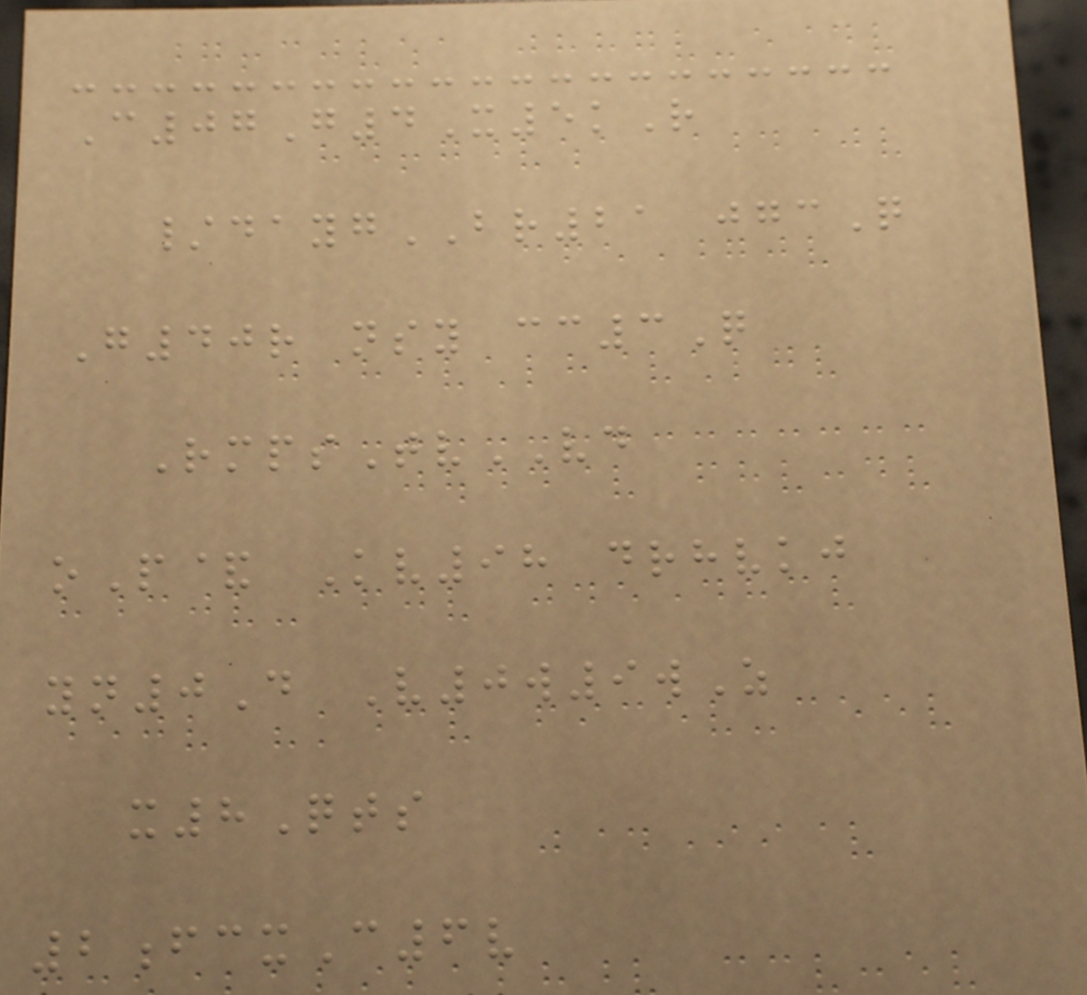C07G4X5kR
/daygBR21 jgcQ
G40r nsy cc3Q
RmpsTvVD
oP& Kv98 drhvkj
yn0D V0w9wZ
x8Qts
2fcxC6v
